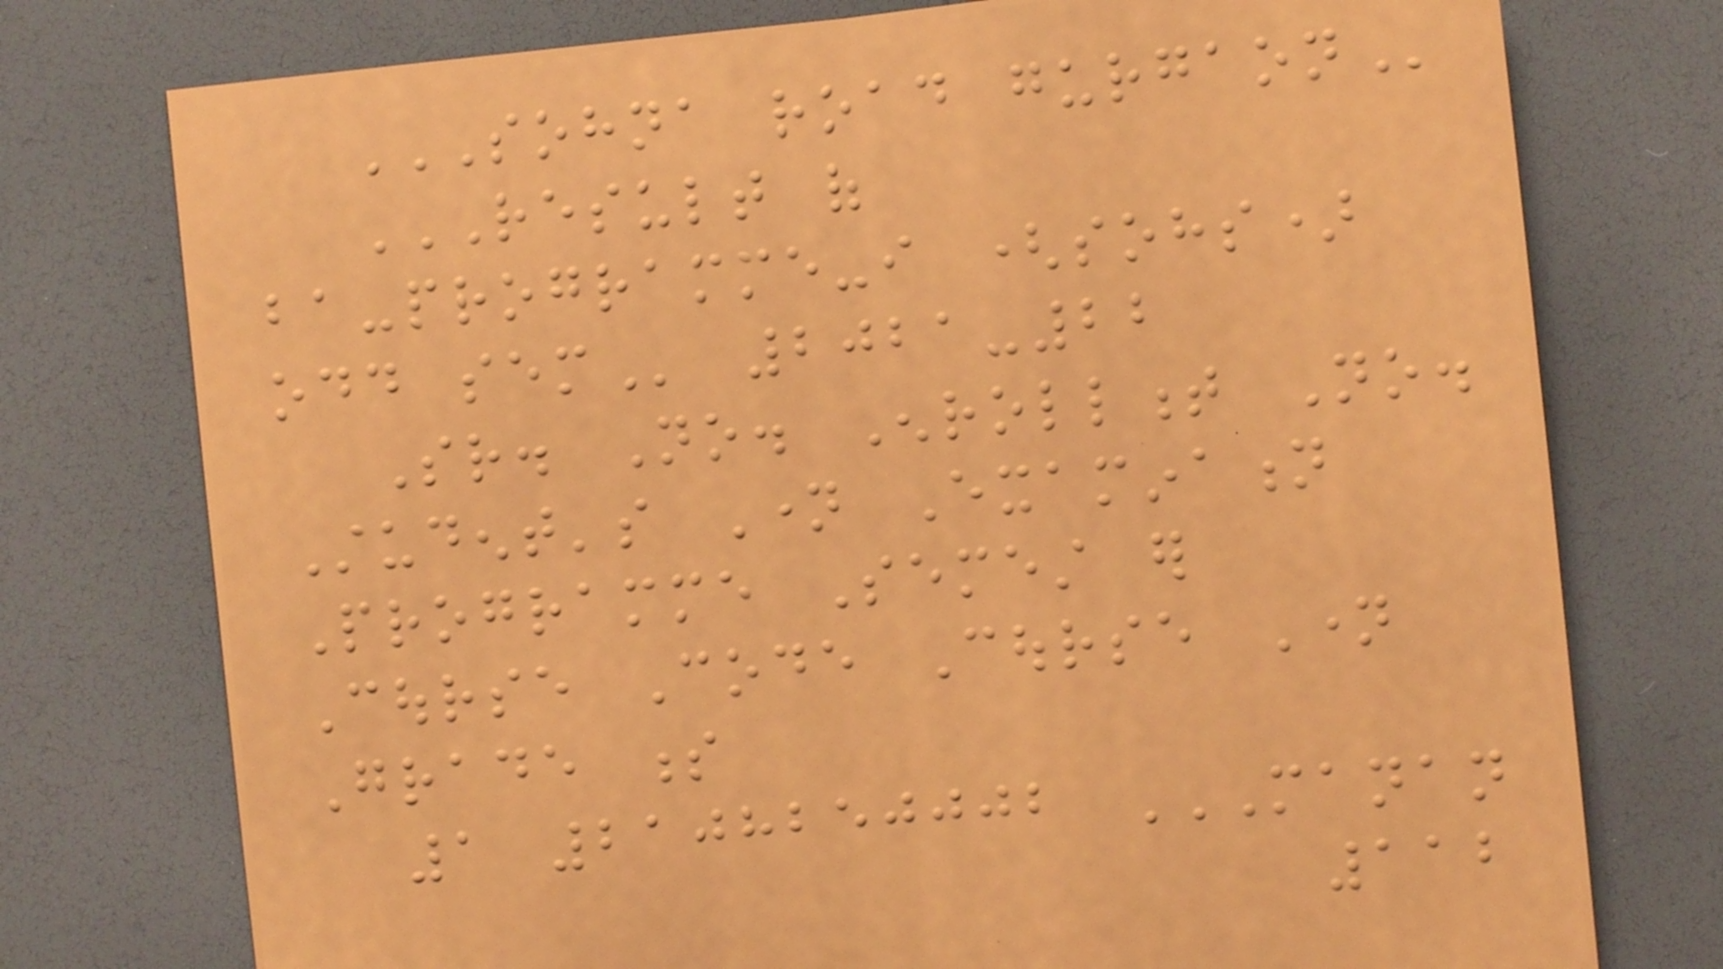SOHNA ROAD GURGAON
RESULT OF
BA-PROGRAMME-I (SOHS)
ODD SEM 2021-22
Sr. No. Enrollment No.
Student's Name Examination
Programme Semest er
Course Code Course Name
Grade s
1 2108250002 MANAN
112
